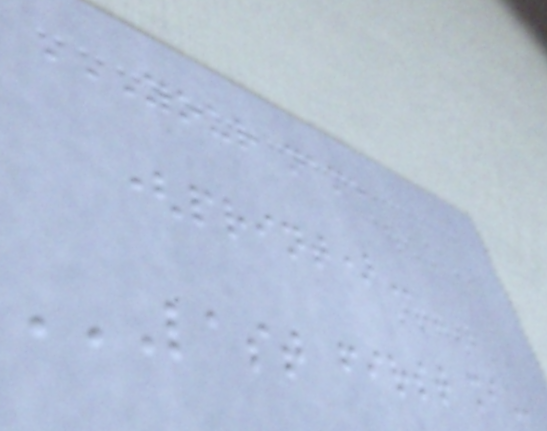YOUR NAME
(PRINT)
LAST FIRST MI
